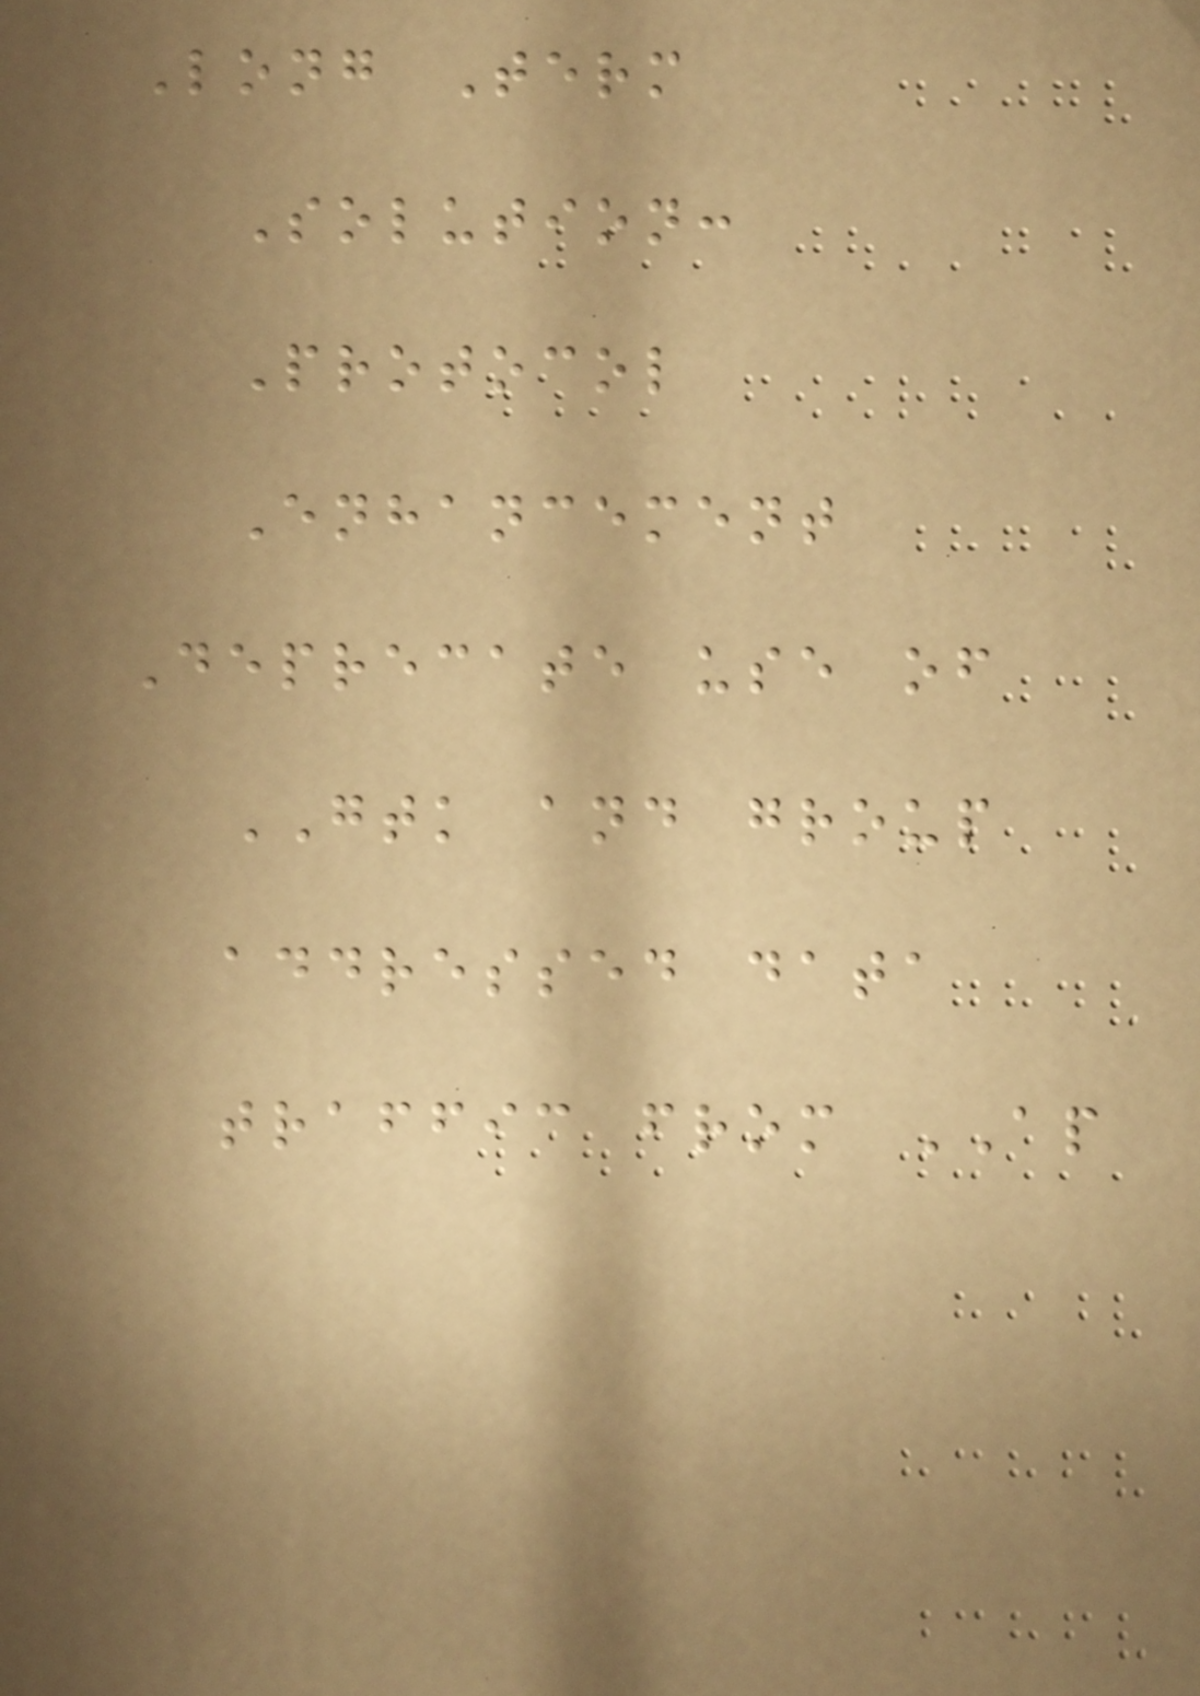Long Term
Solution:
Protocol
Enhancement
Deprecate use of
GTK and group
addressed data
traffic from AP
